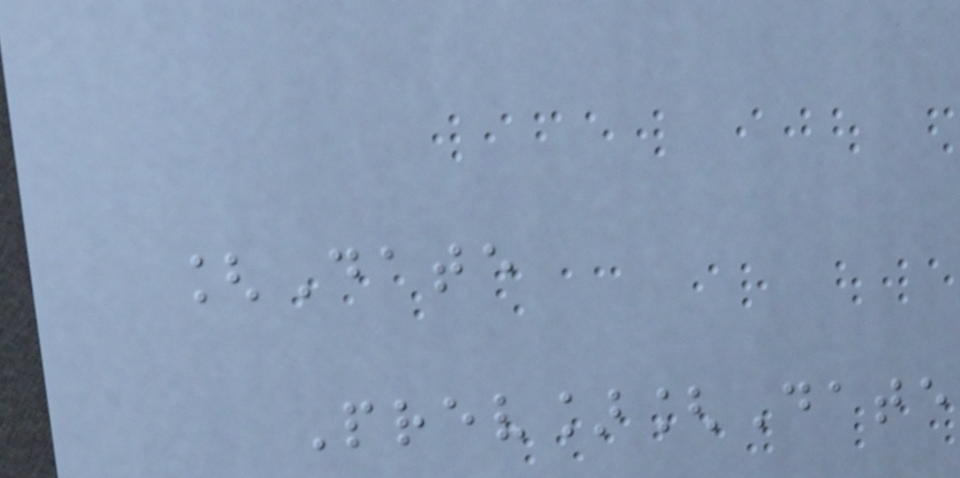[Date
Prev][Date
